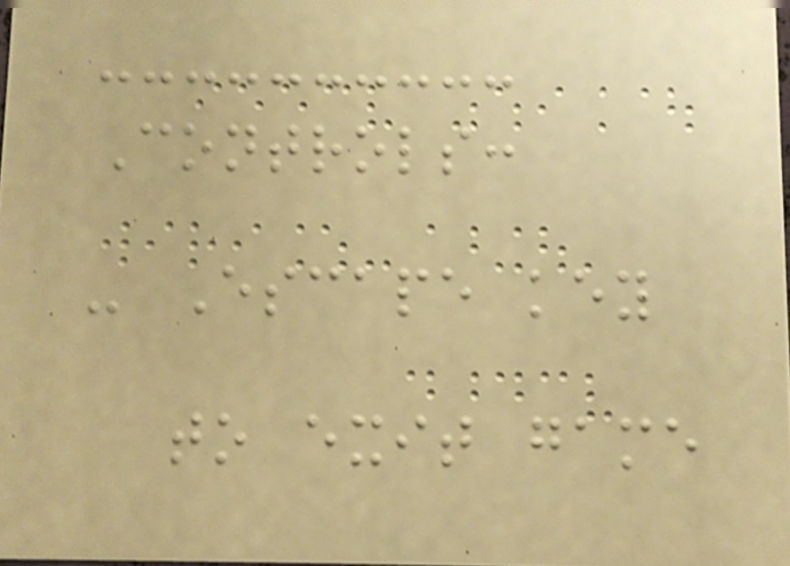Controls:
- Escape key
to exit game
